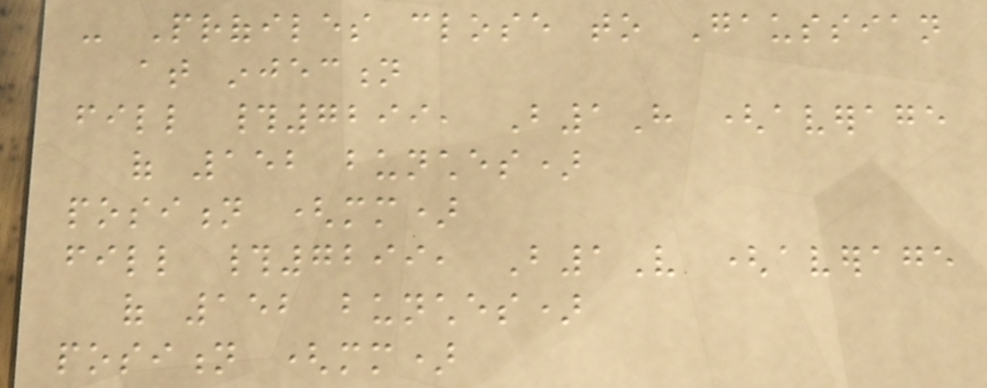- Profiles close to Gaussian
at injection
fill #7299, B1H (average
of 152 bunches)
position (mm)
fill #7299, B1V (average
of 152 bunches)
position (mm)
